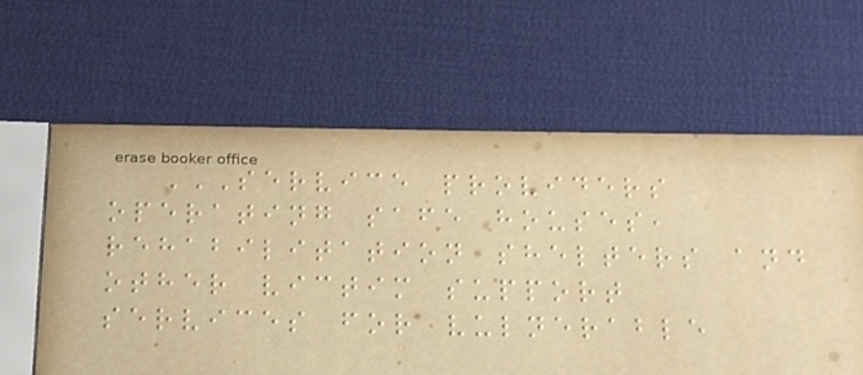SERVICE PROVIDERS
OPERATING SAFE HOUSES,
REHABILITATION SHELTERS AND
OTHER VICTIM SUPPORT
SERVICES FOR VULNERABLE
